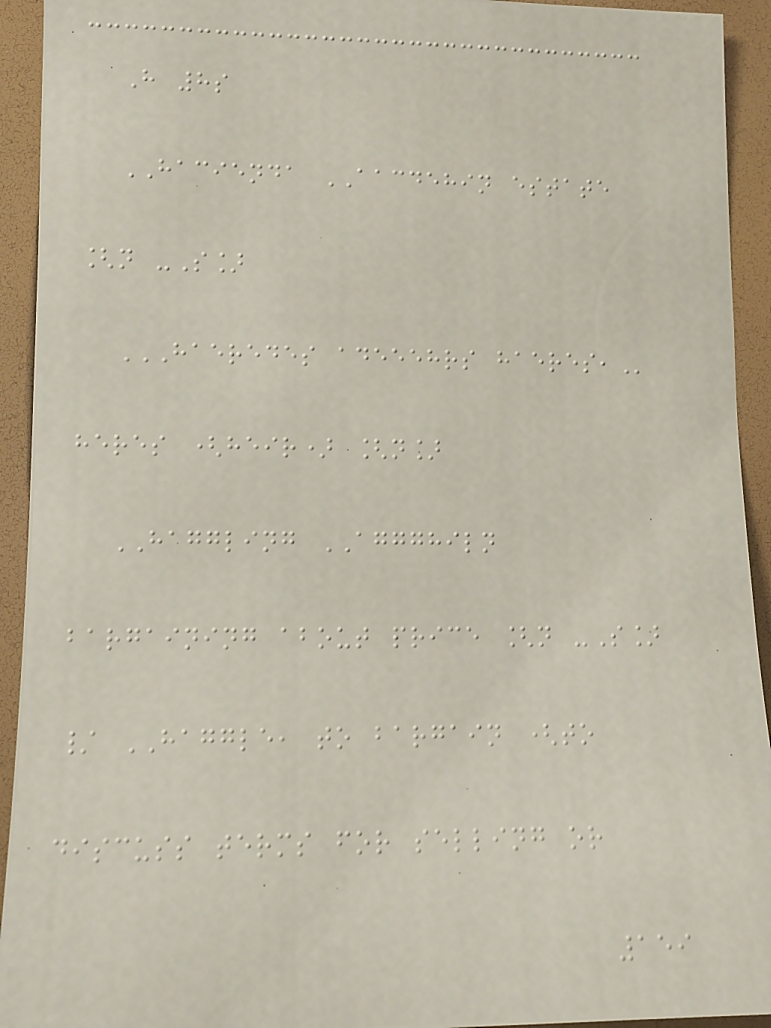H 8s
HACIENDA AACDEHIN estate
[n -S]
HAEREDES ADEEEHRS HAERES,
heres (heir) [n]
HAGGLING AGGGHILN
bargaining about price [n -S]
/ HAGGLE, to bargain (to
discuss terms for selling or
159
